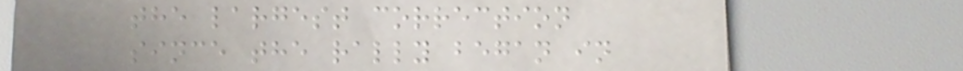the largest correction
since the rally began in
